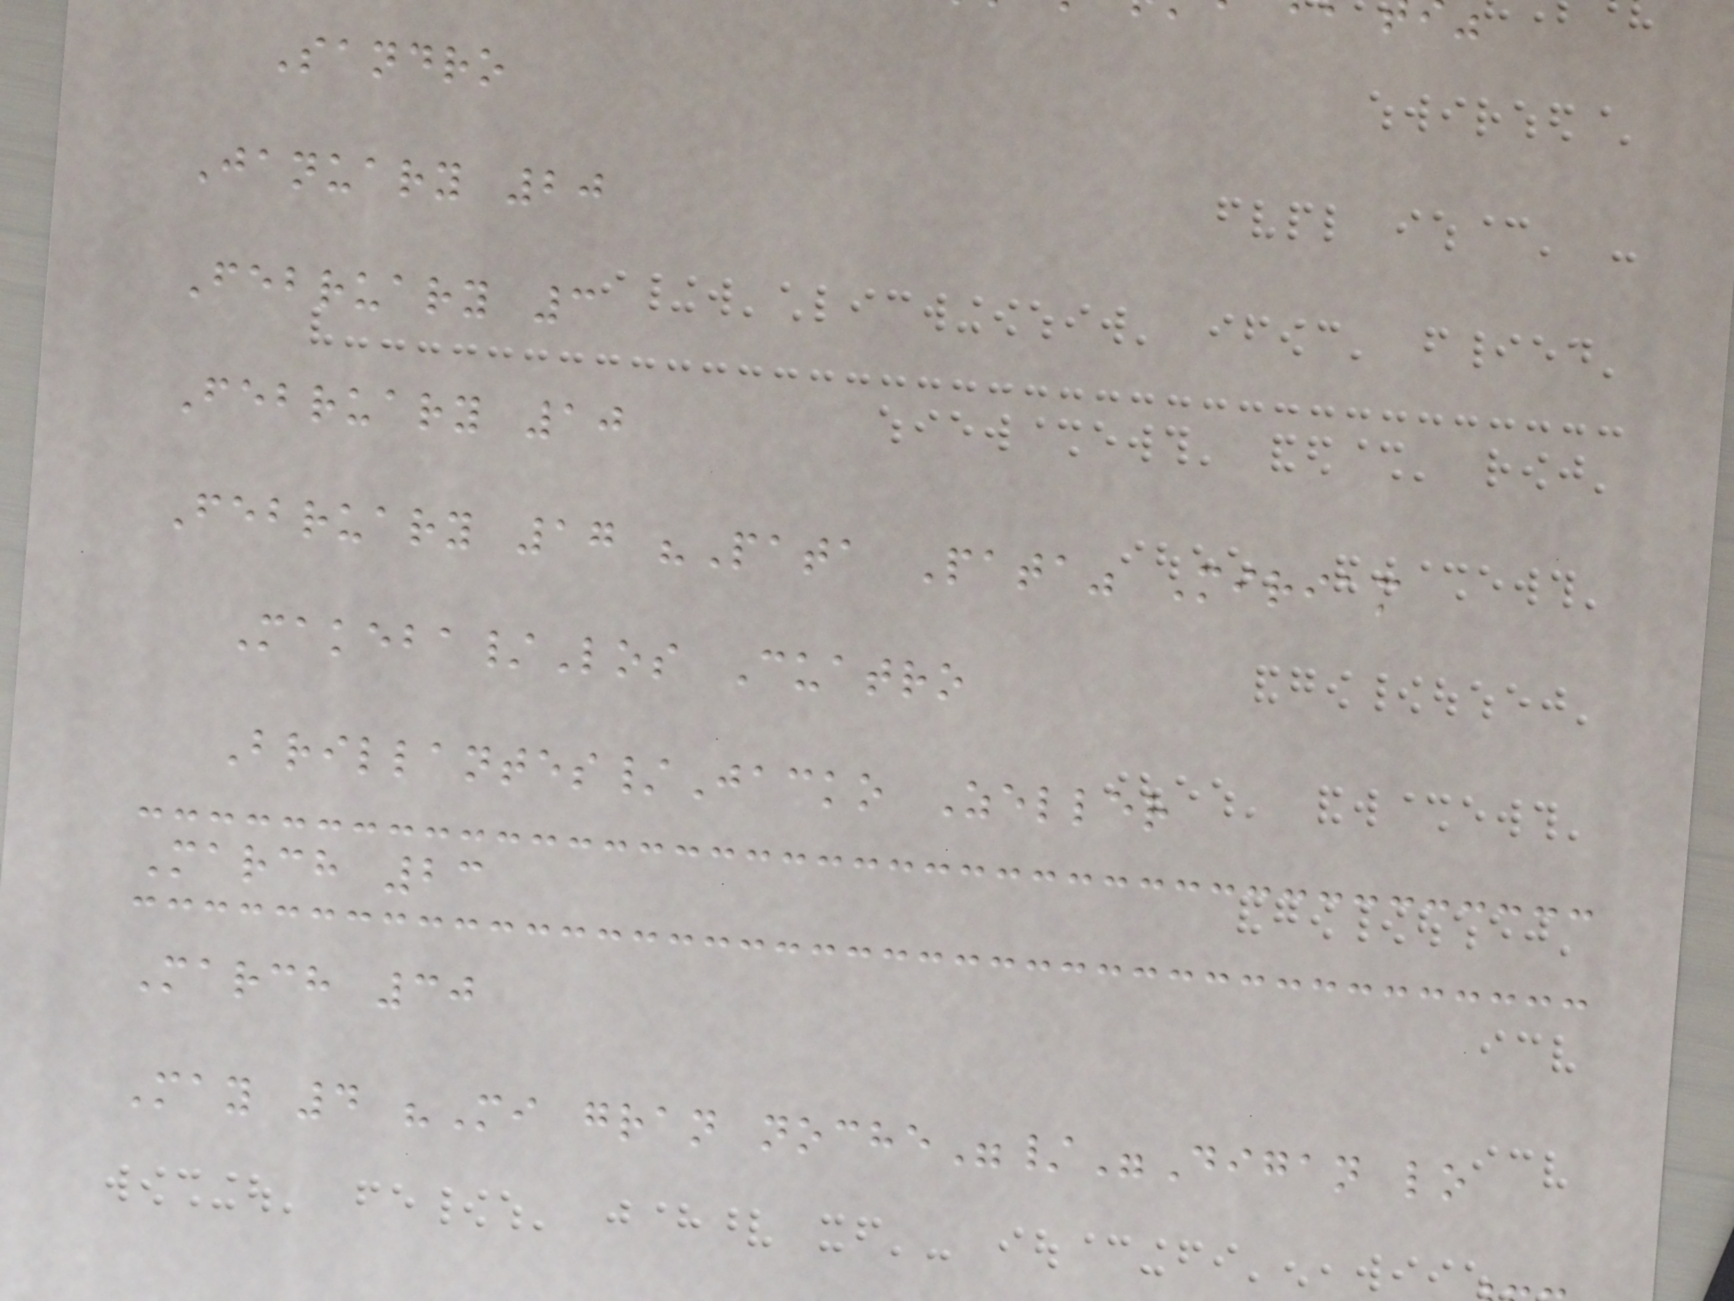Sandro
January 20
February 3
February 10
February 17 "Pata Pata" Miriam
Makeba/Los Cuatro
Brillantes/Jacko Zeller
March 23
March 30
May 4 "Mi gran noche"/"Digan lo
